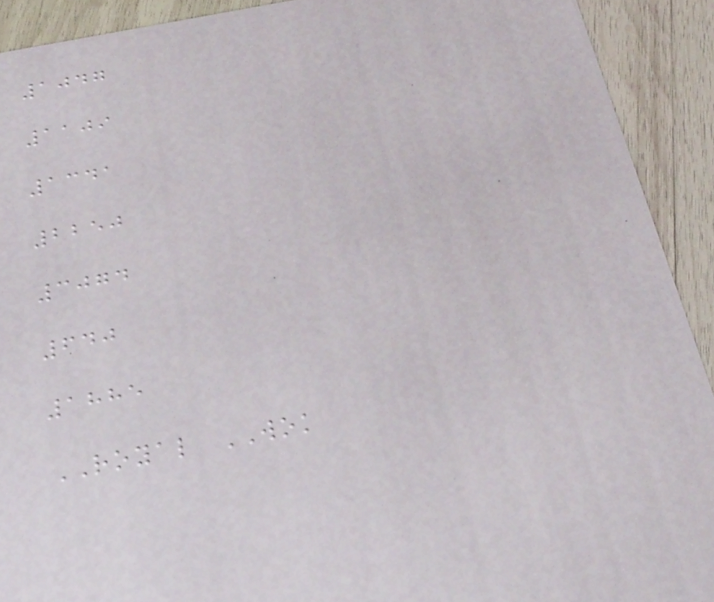1047
1109
1341
2250
3074
640
1885
ROYAL WOK
